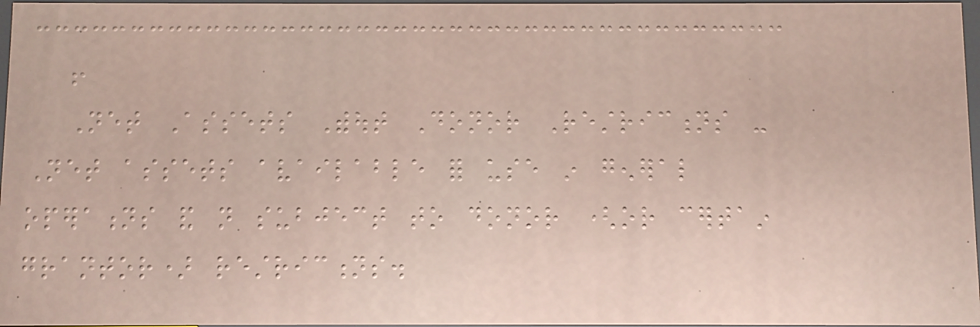!
Net Assets Without Donor Restrictions -
Net assets available for use in general
operations and not subject to donor (or certain
grantor) restrictions.
